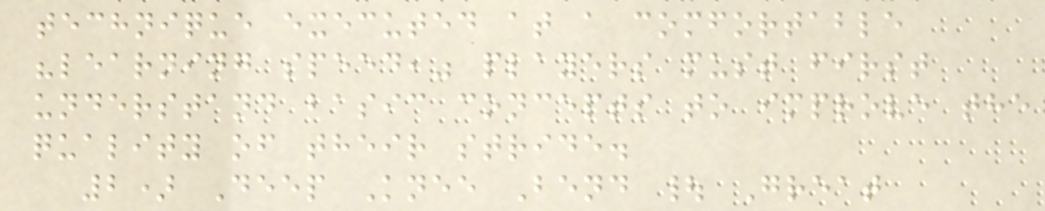technique executed at a comfortable
"learning speed," players must first
understand basic concepts to improve the
quality of their stride.
2) Deep Knee Bend | Great
